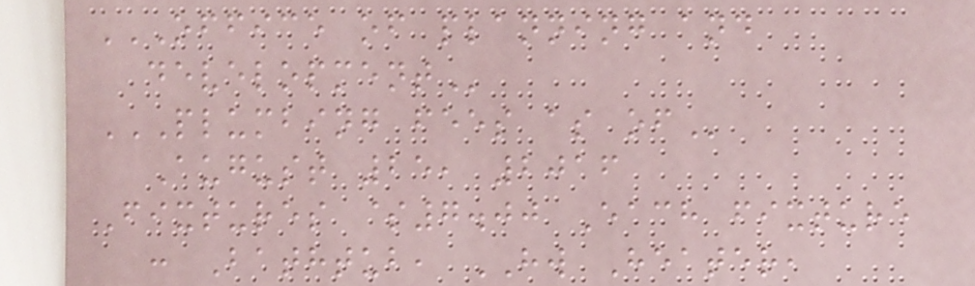OFFICE OF PLANNING AND
DEVELOPMENT
PLUMBING FEES AS OF
August 25, 2016
Fixtures $7.00 Each fixture
: Bathtub, HW Heater,
